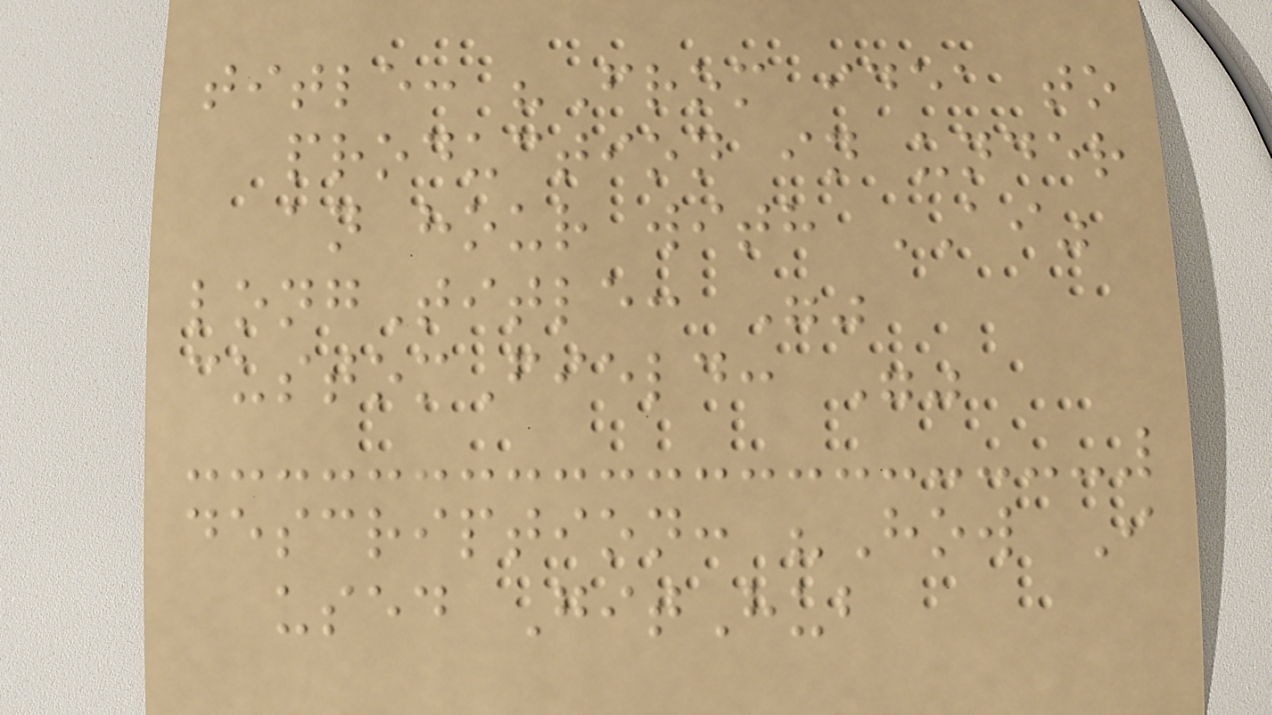title: "From idea to
production in under
an hour with AI"
longTitle: ""
customField: ""
description: "How I
used GitHub
